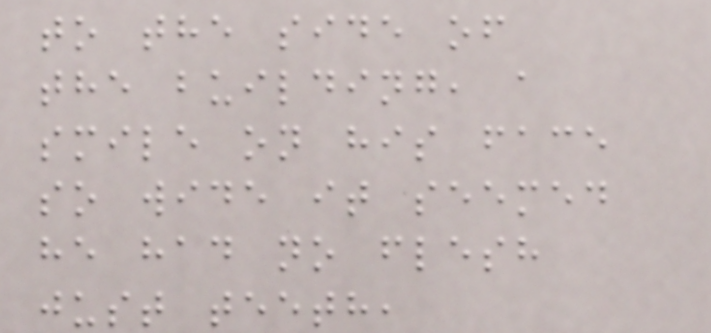to the side of
the building, a
smile on his face
so wide it seemed
he had no flesh
just teeth,
